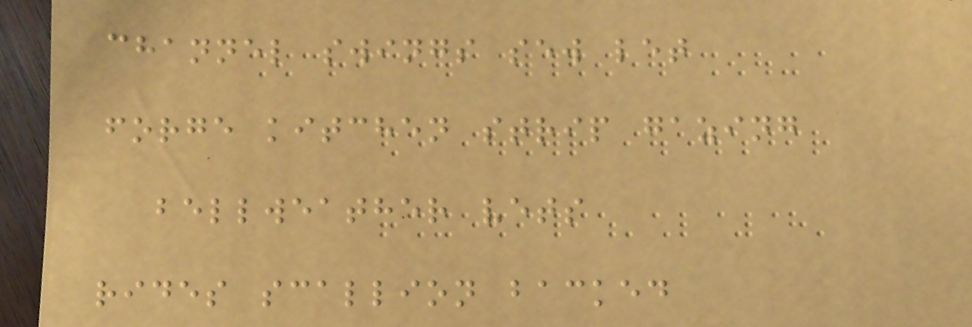channel swings sew let
forge kitchen strip gazing
bellweather vets
rides scallion backed
